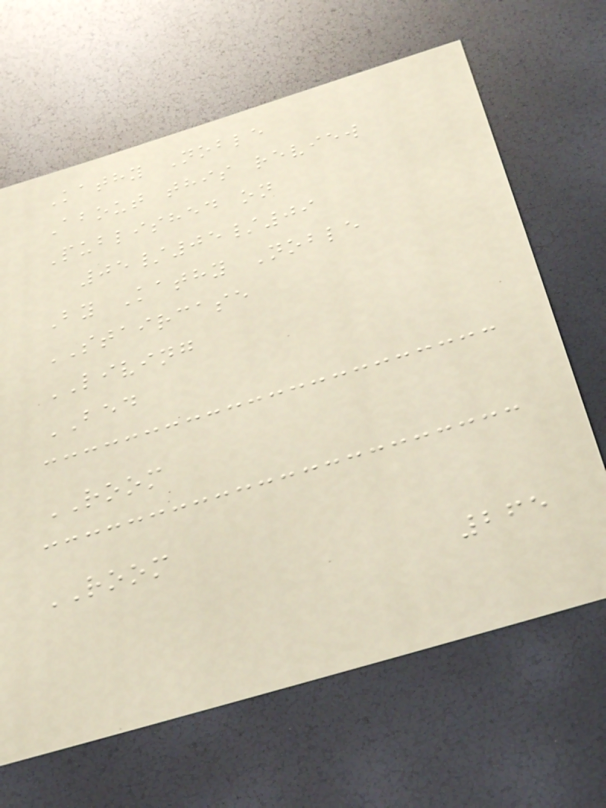Kathy Noble
About this review
Published on
05/05/09
By Kathy Noble
STAIRCASE
LIVING
BED
ROOM
ROOM
265
